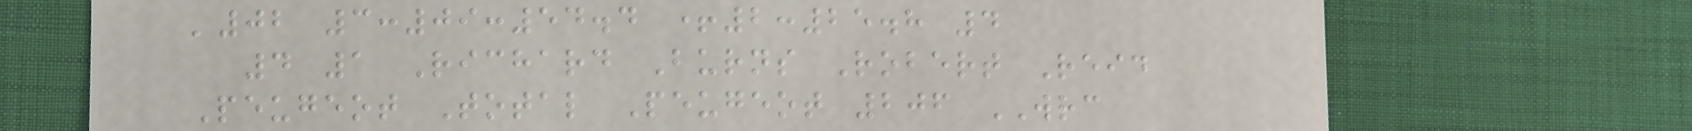'02 3:09:54.4 +2:25.8 4
4 1 Richard Burns Robert Reid
Peugeot Total Peugeot 206 WRC
